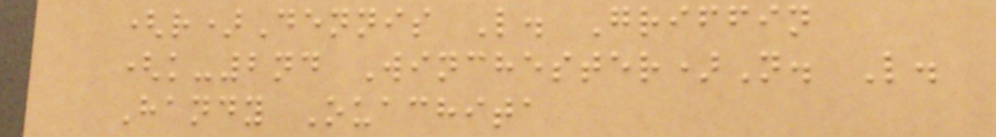(r)Dennis L. Griffin
(k-2nd Winchester)N. L.
Handy Ouachita
